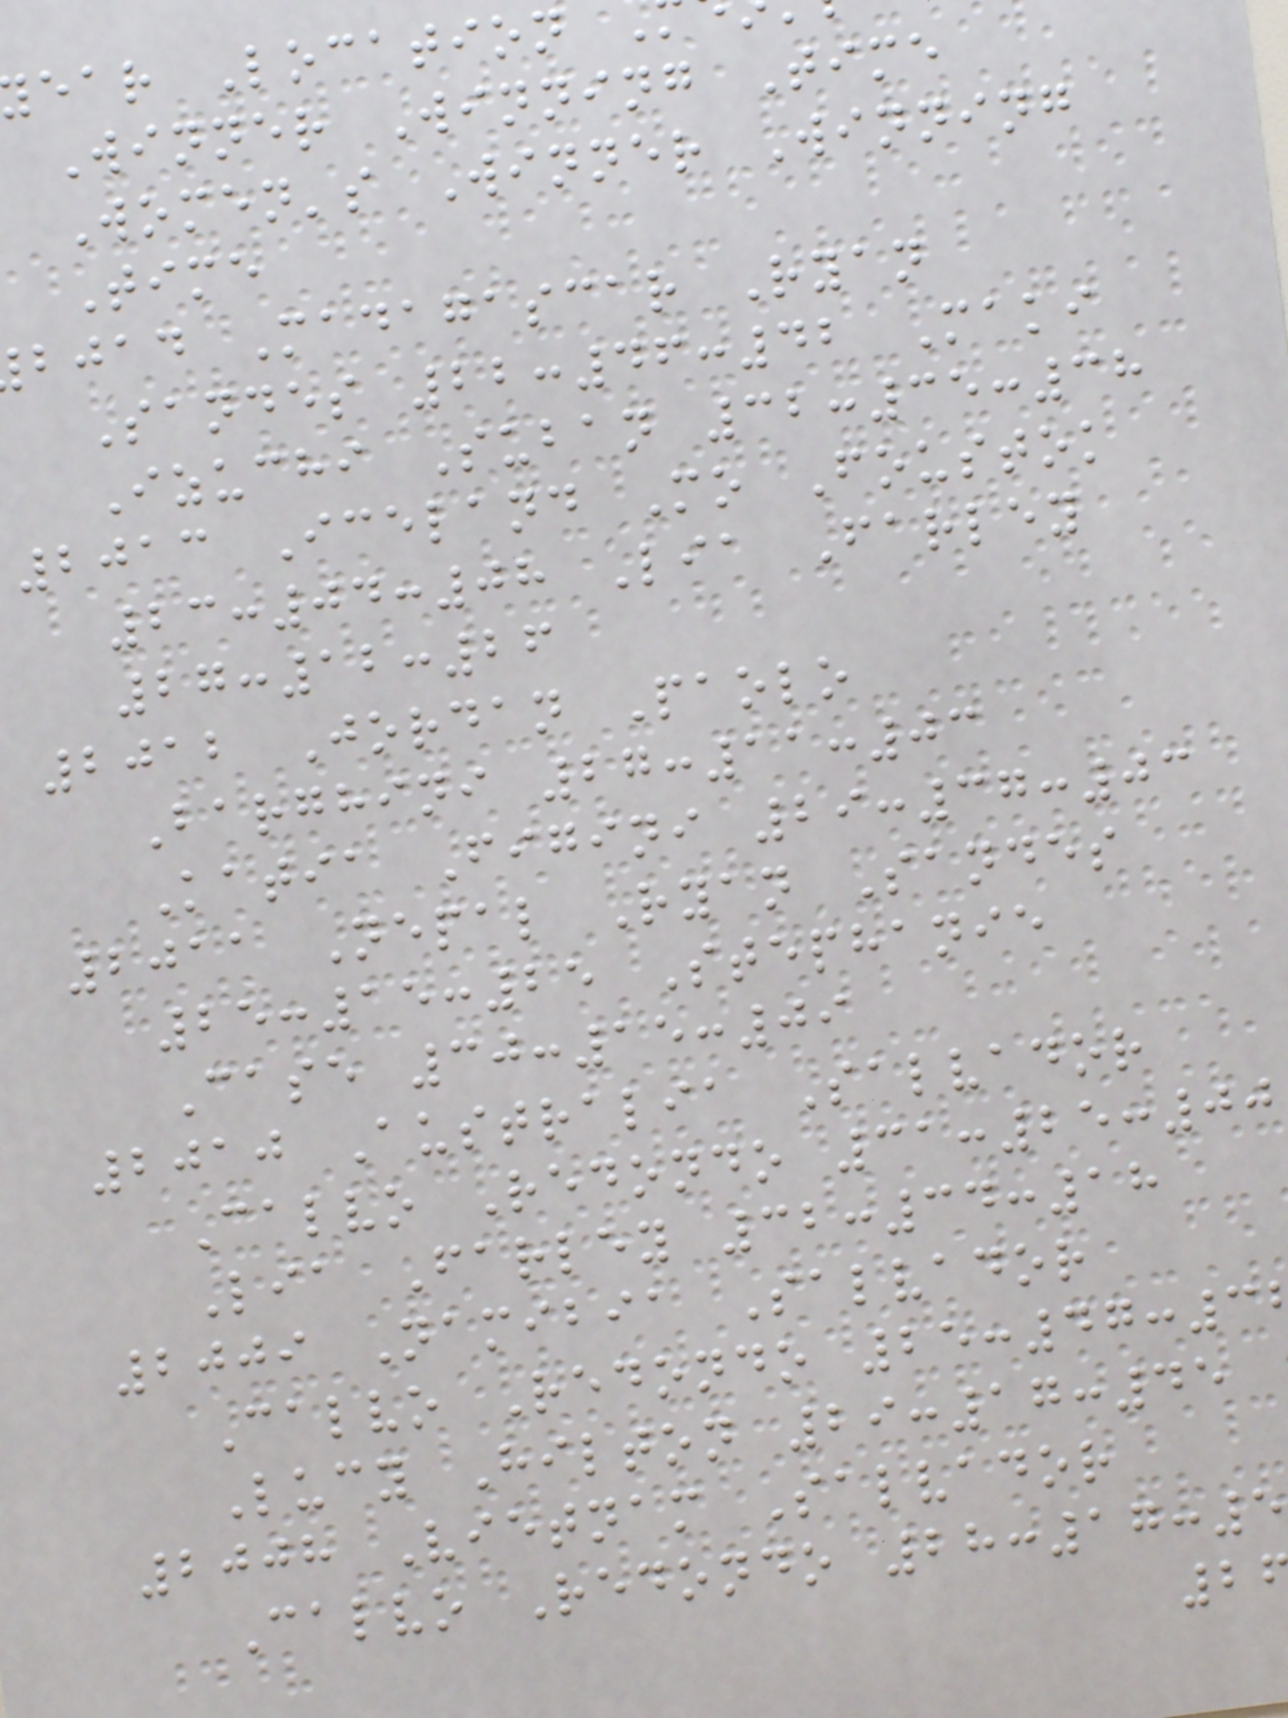ear Location
Winner Winning Time
Women's Winner Winning
Time
bjad Madagascar Ryan
Sandes 22:46:42 Maki
Izuchi Suban 32:35:38
2013 Iceland Mo Foustok
23:04:08 Lia Farley
27:12:26
2012 Jordan Paolo
Barghini 27:11:03
Katia Figini 29:37:03
2011 Nepal Ryan Sandes
25:15:25 Stephanie
Case 30:15:09
2010 Australia Salvador
Calvo Redondo 31:25:00
Lia Farley 32:34:18
2009 Namibia Salvador
Calvo Redondo 25:47:3
Lucy Hilton 29:17:45
2008 Vietnam Salvador
Calvo Redondo 28:17:5
